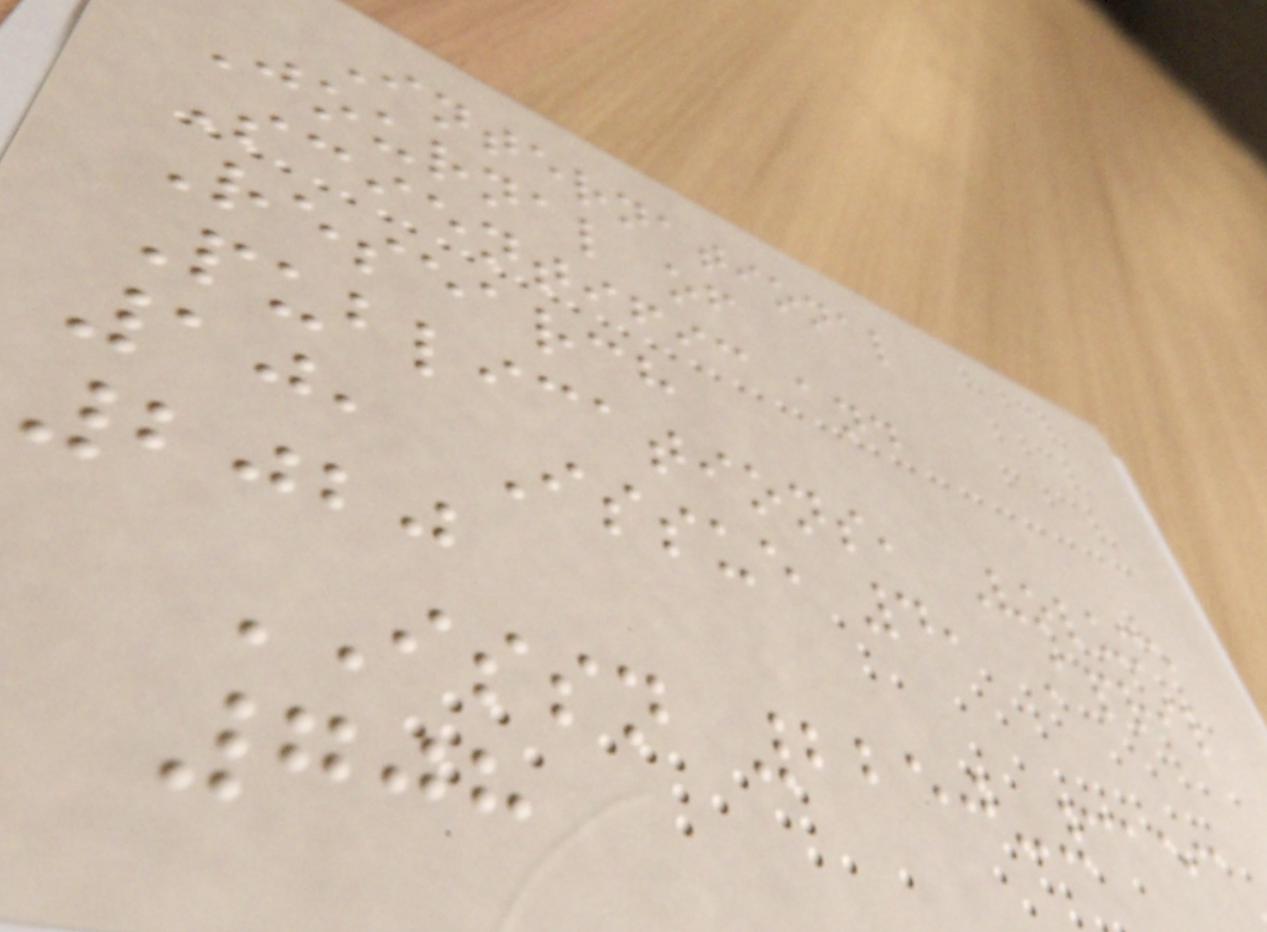International
Journal of
Scientific and
Research
Publications, Volume
10, Issue 4, April
2020
ISSN 2250-3153
708
